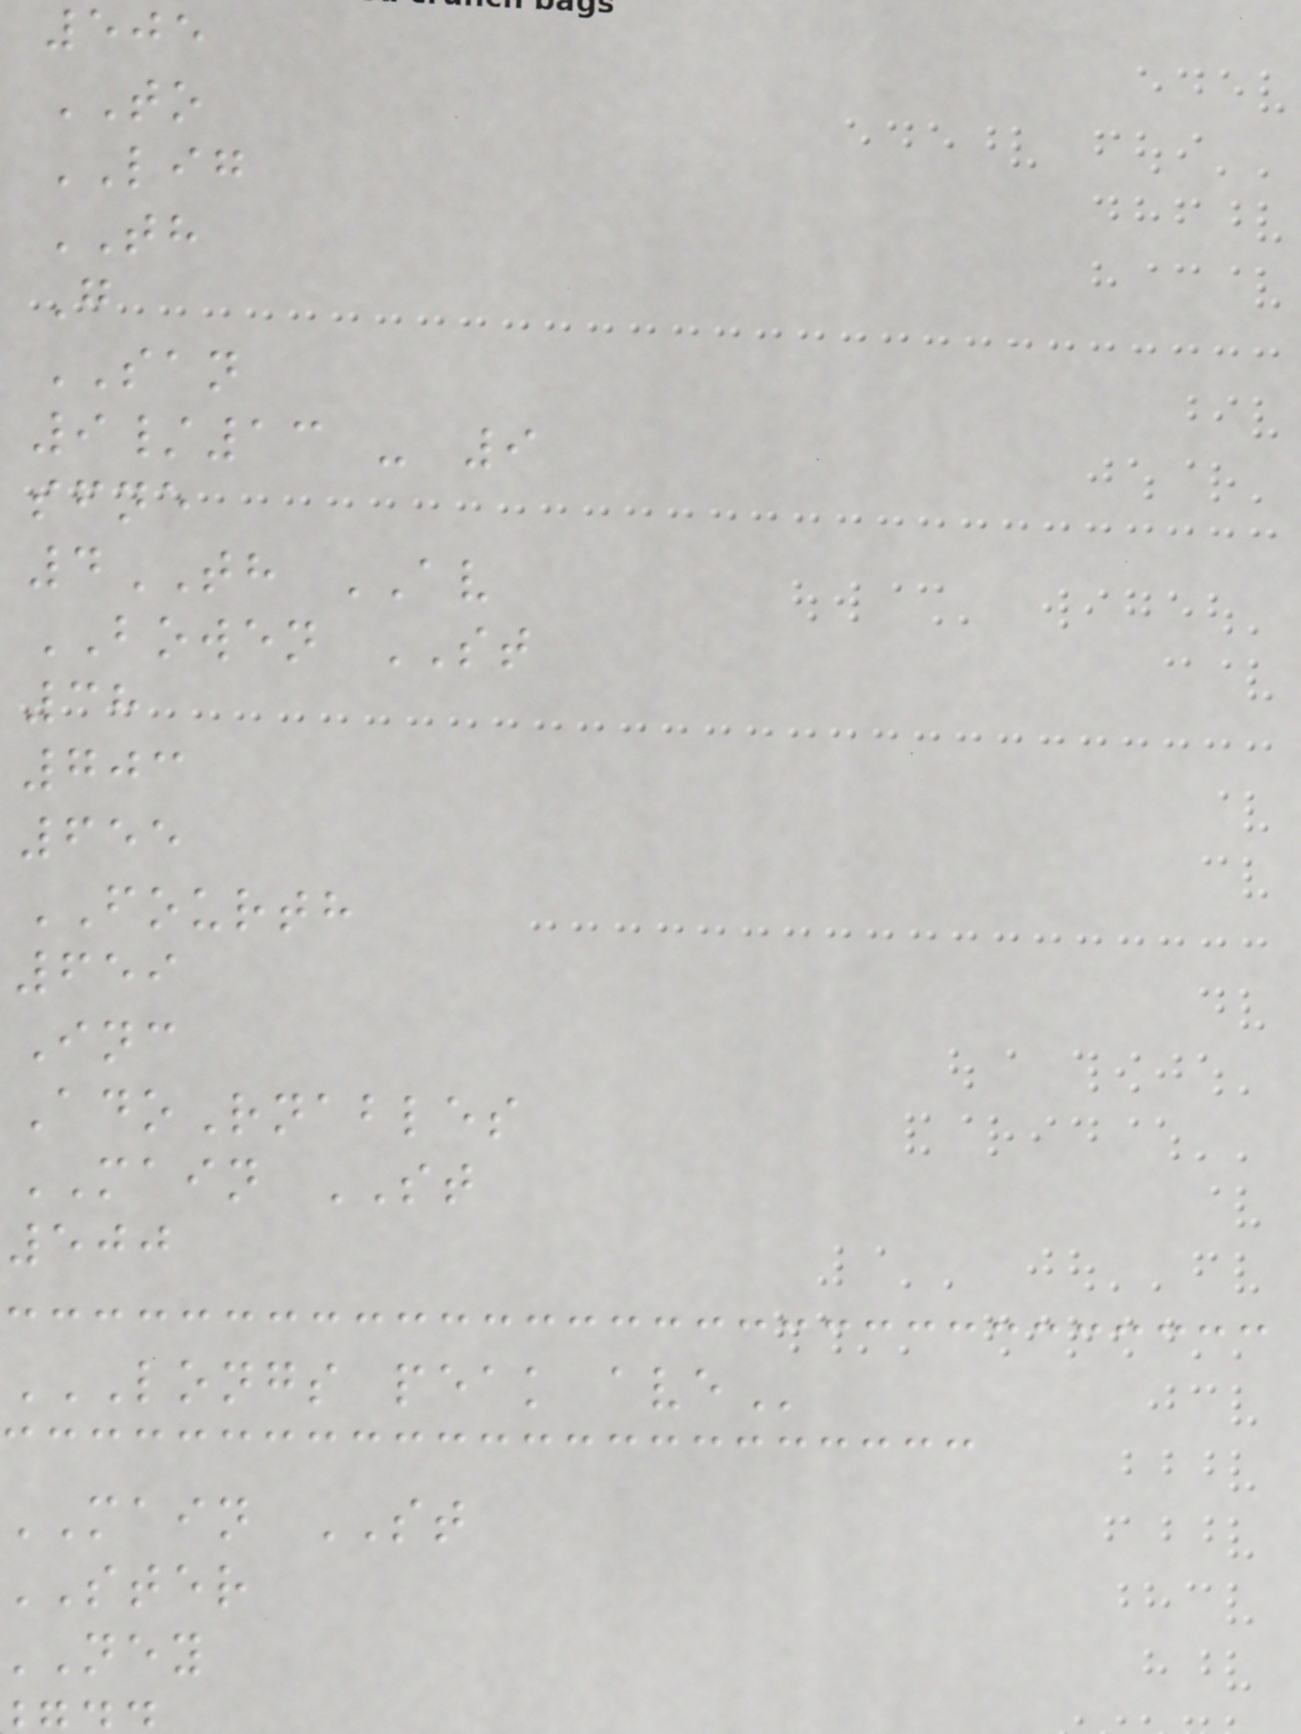505
TO
LIG
TH
G
SAN
9/13 - 9
sfne
4TH AV
BOWEN ST
38
703
655
FOURTH
659
Inc
AdoRnables
MAIN ST
500
LONGS PEAK AVE
main ST
ster
